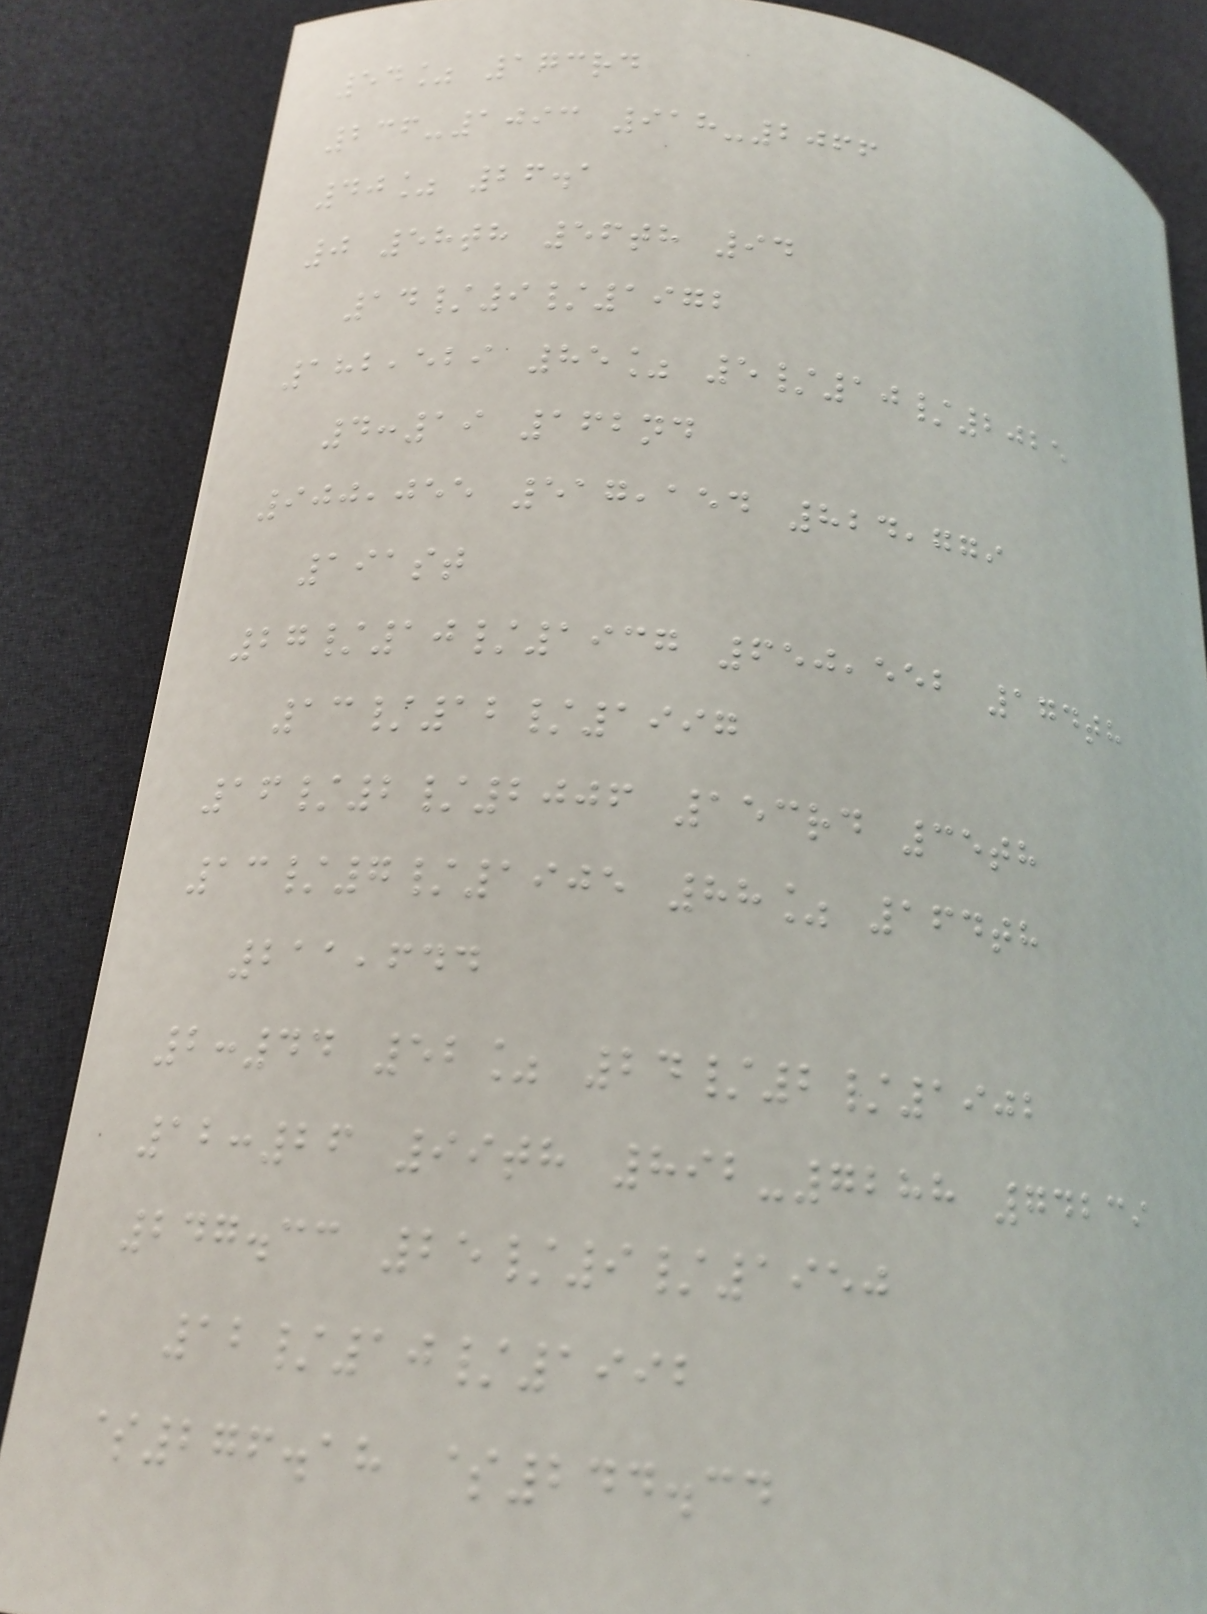54% 173rd
236-1093 918-2066
40% 26.1
0 58th 56th 94
14/9/1972
182,529 85% 5/10/2025
4:19 162nd
900,055 517,154 824,779
191st
27/10/1937 650,552 174th
13/12/1997
16/2/2006 153rd 35th
13/7/1905 88% 164th
211,644
2:44 52% 24/2/1902
12:26 99th 892-7288 74239
247.33 25/9/1950
12/10/1992
$276.18 $244.34
